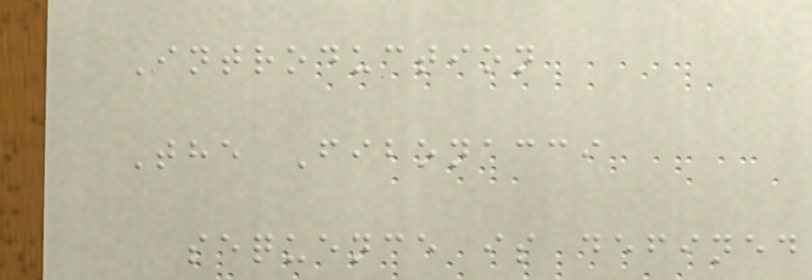Introduction
The Fibonacci
sequence is defined
